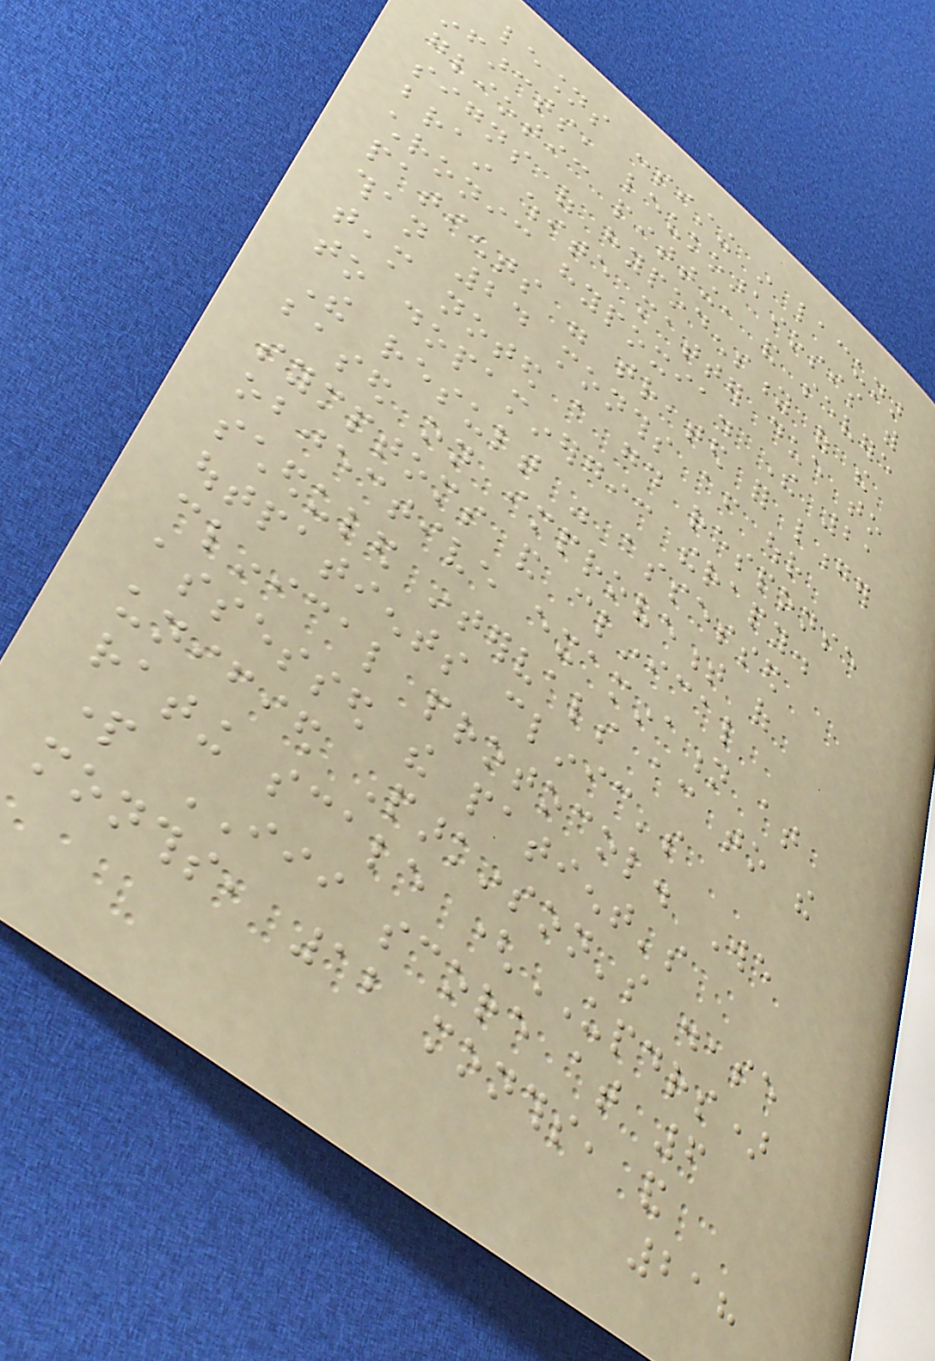lesions consisting in lacunar
infarcts, leukoaraiosis with
gliotic pitting, and severe
signs of hypodensity of the
brain white matter due to
chronic hypoxia. The 21
patients were treated for longer
than 24 months after our
team noted a good response
to dopaminergic therapy.
The result was assessed
based on improvement of
symptoms and clinical
objective examination at
scheduled intervals according to the
outpatients clinic's
clinical protocol. We
assessed the patient's
unified Parkinson's disease
rating scale (UPDRS)
part III score at 6
months, 12 months, and
218
